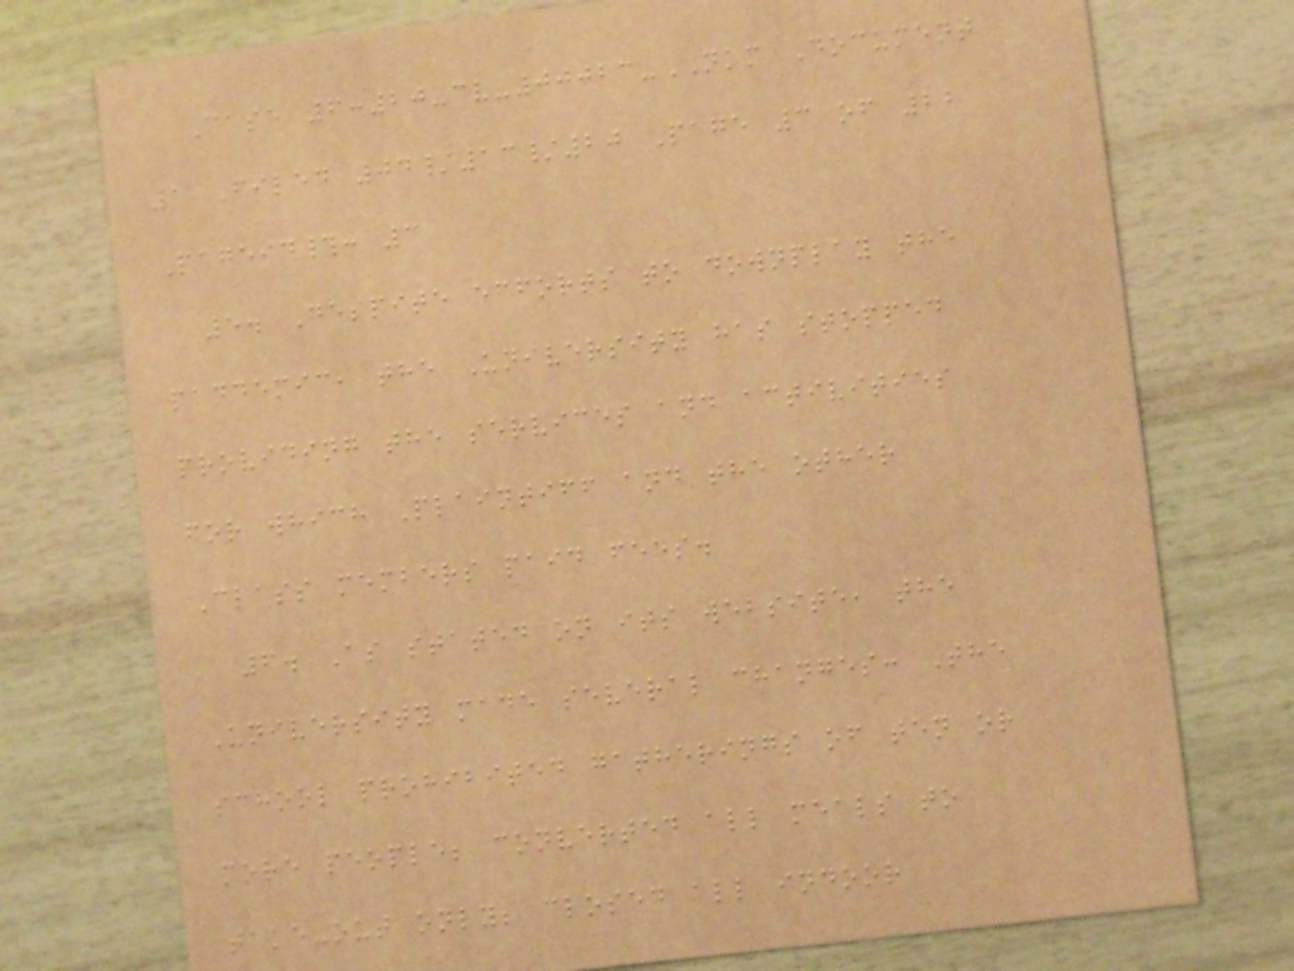Case 6:20-cv-00023-NKM Document
1 Filed 04/13/20 Page 3 of 22
Pageid#: 3
5. Despite efforts to downplay the
pandemic, the University has stopped
providing the services and activities
for which Plaintiff and the other
Class members paid fees.
6. As stated on its website, the
University made several changes: The
school prohibited gatherings of ten or
more people; converted all meals to
take-out only; closed all indoor
